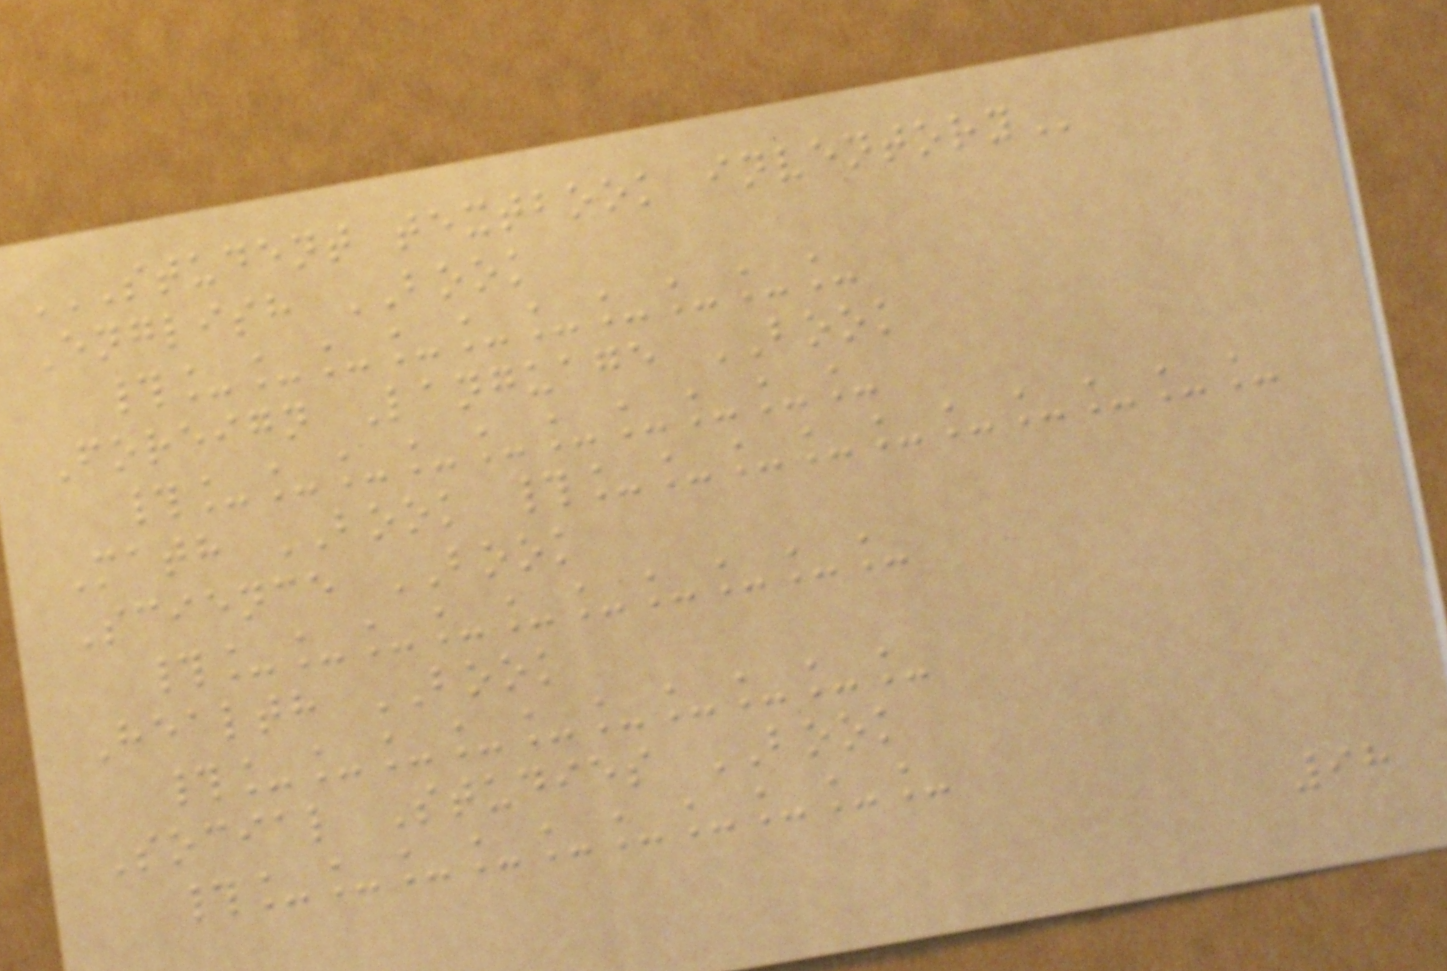STUDENT TEXTBOOK INVENTORY
English BOOK
#__________
Foreign Language BOOK
#__________
Math BOOK #__________
Science BOOK
#__________
Health BOOK
#__________
Social Studies BOOK
#__________
98
